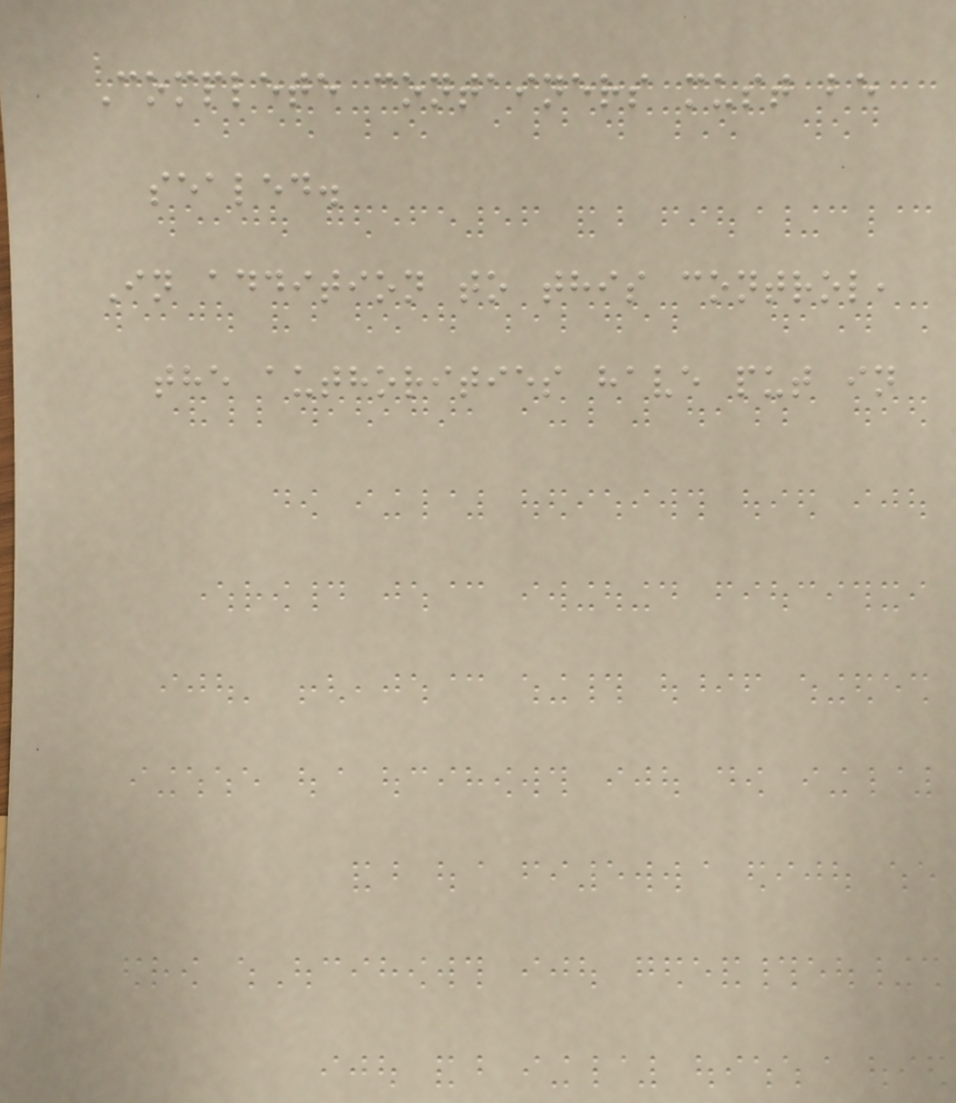Complete containers must be
sealed.
In addition to this control,
the authorities have put in
